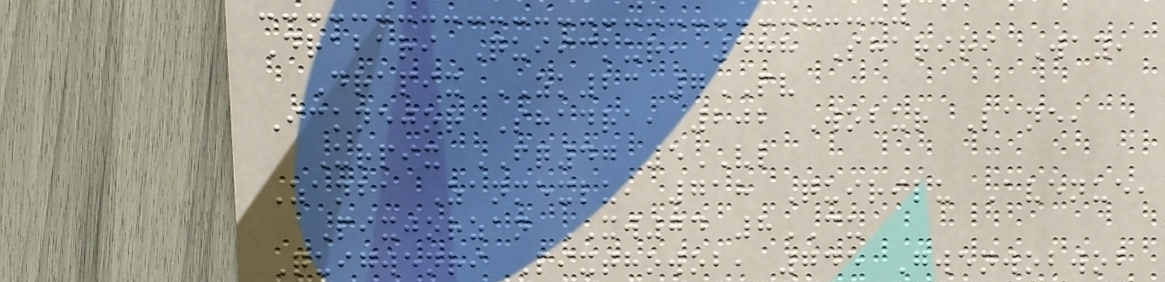Drabari Quiickur, 588 Shariri Way,
Drapix ZK23 7PV
Icknejor Shadra, 202 Wobur Lane,
Urpix FQ47 5VL
Zanba Zanmexlu, 718 Quirilu Avenue,
Pixjorzan XW74 8CU
Quigwenri Pixthowob, 745 Gwenwobwob
